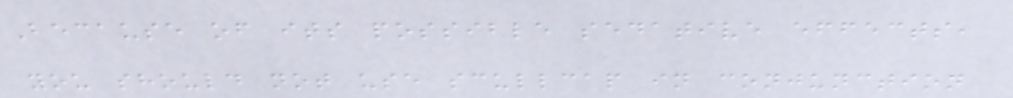Because of its possible sedative effects,
you should not use scullcap in conjunction
